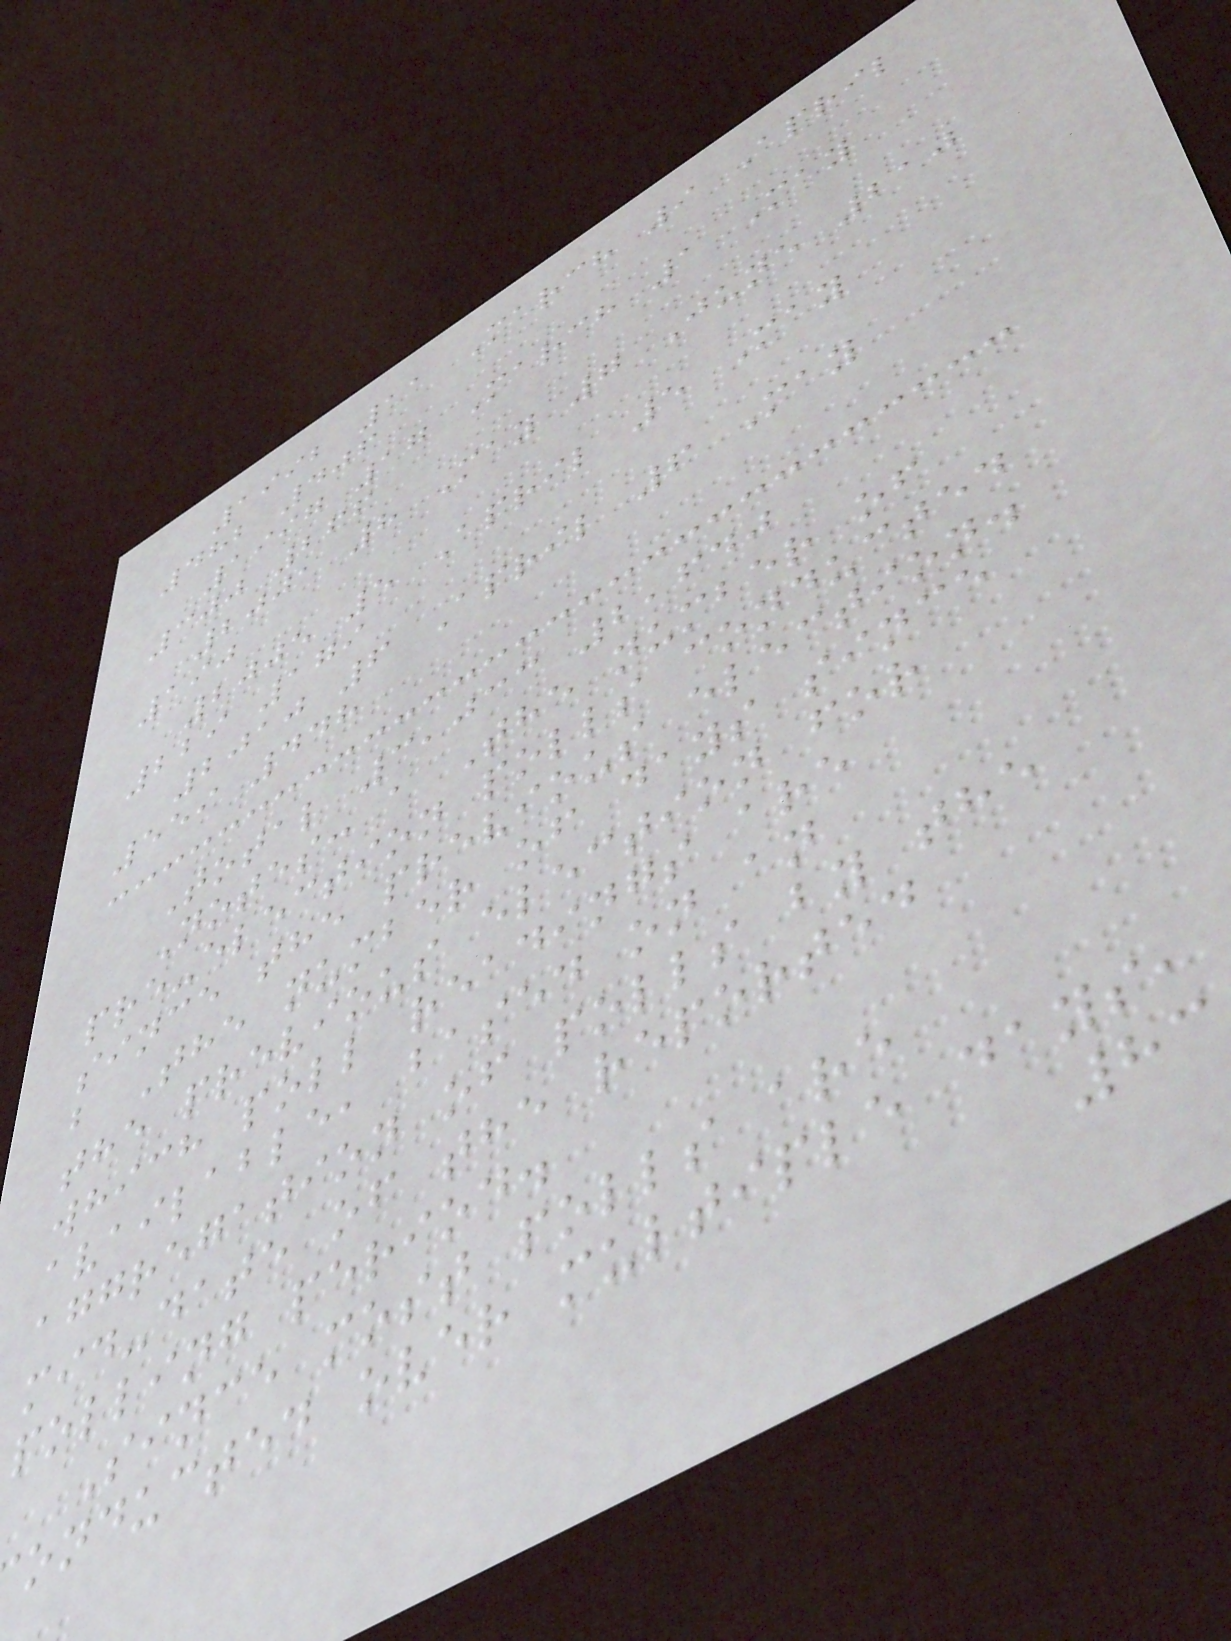1992 11 March 9 April
482 406
1997 17 March 1 May
300 266
2001 8 May 7 June 210
190
2005 5 April 5 May
229 179
2010 6 April 6 May
559 448
Total 3,033 2,640
Notes: a The number of
pre-election polls conducted
since the previous election.
b The number of days since
the previous election for
which poll readings are
available, based on an
aggregation of polls by the
mid-date of the reported
polling period.
Since most polls are
onducted over multiple days,
83
